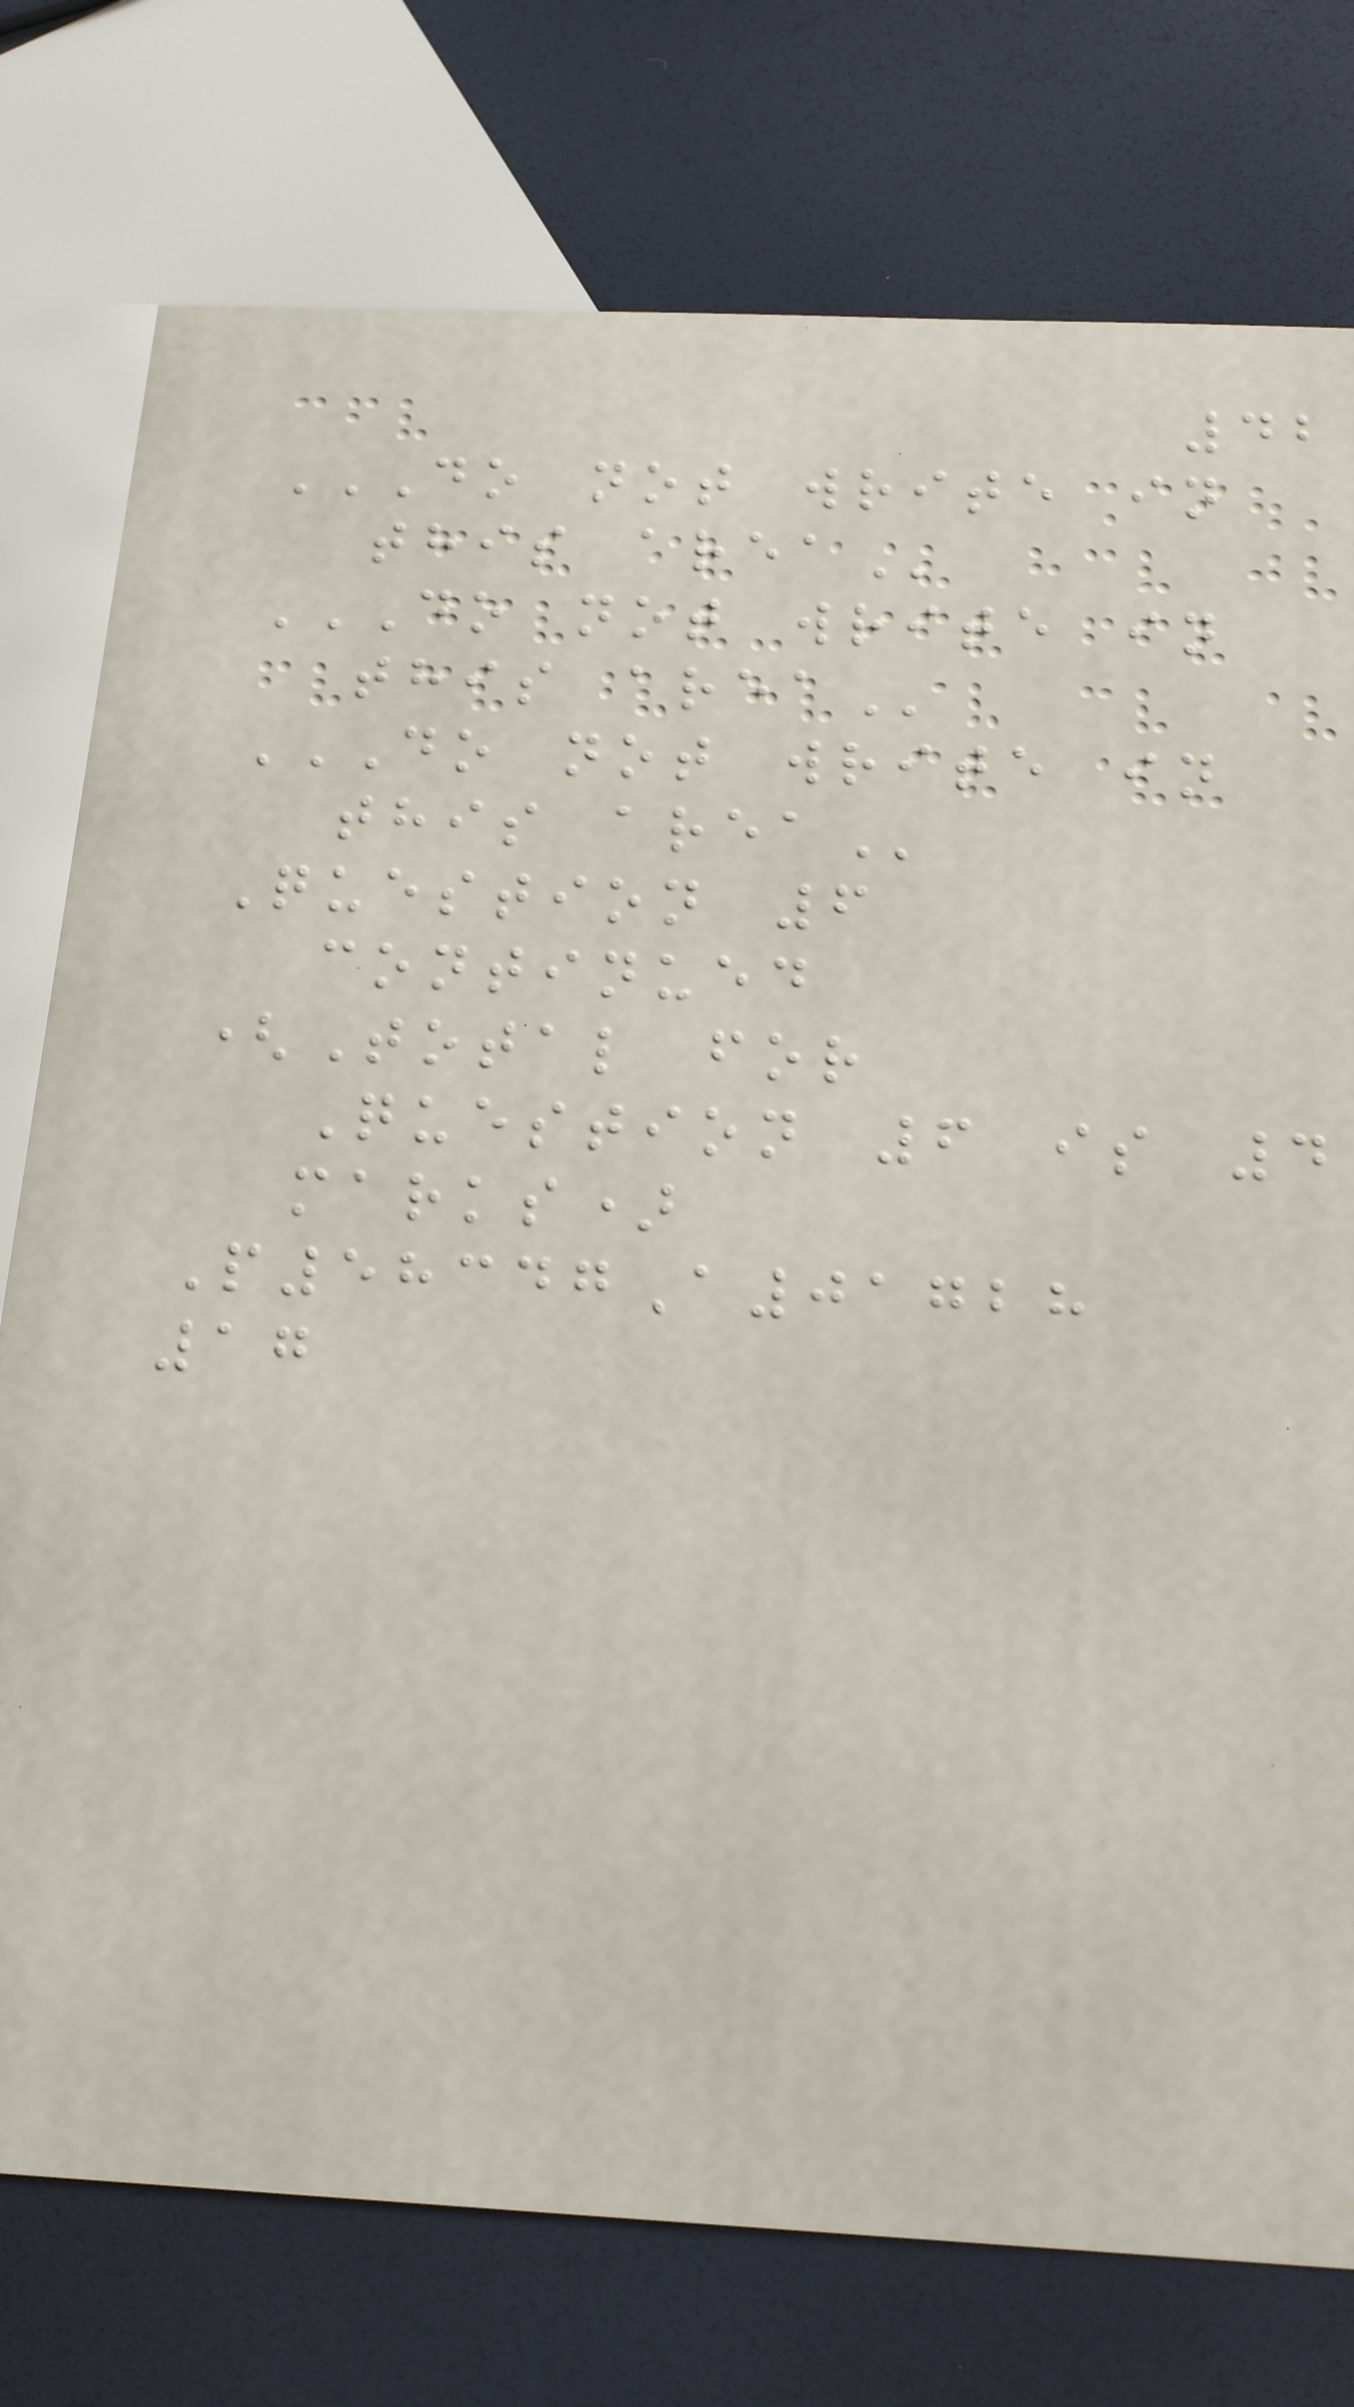42
DO NOT WRITE IN
THIS AREA
DO NOT WRITE IN
THIS AREA
DO NOT WRITE IN
THIS AREA
Question 6
continued
(Total for
Question 6 is 4
marks)
P58347A01728
17
